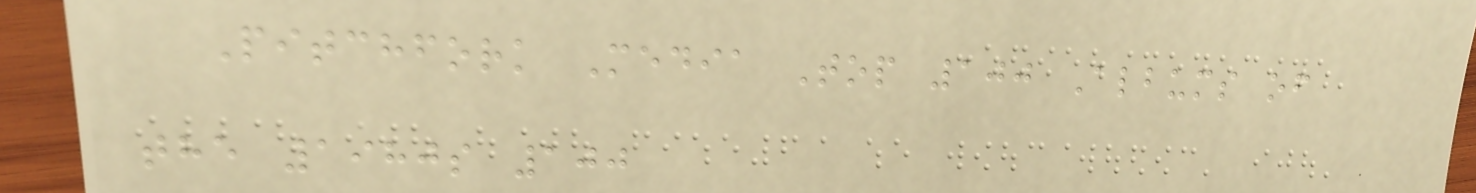Pitchfork Media Top 100 Albums of
the 1980s 100
